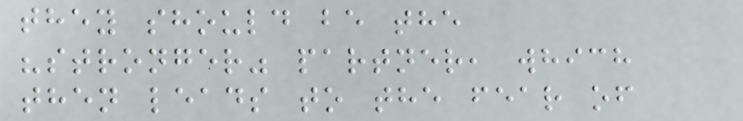they should be the
"stronger" partner, which
then leads to the fear of
